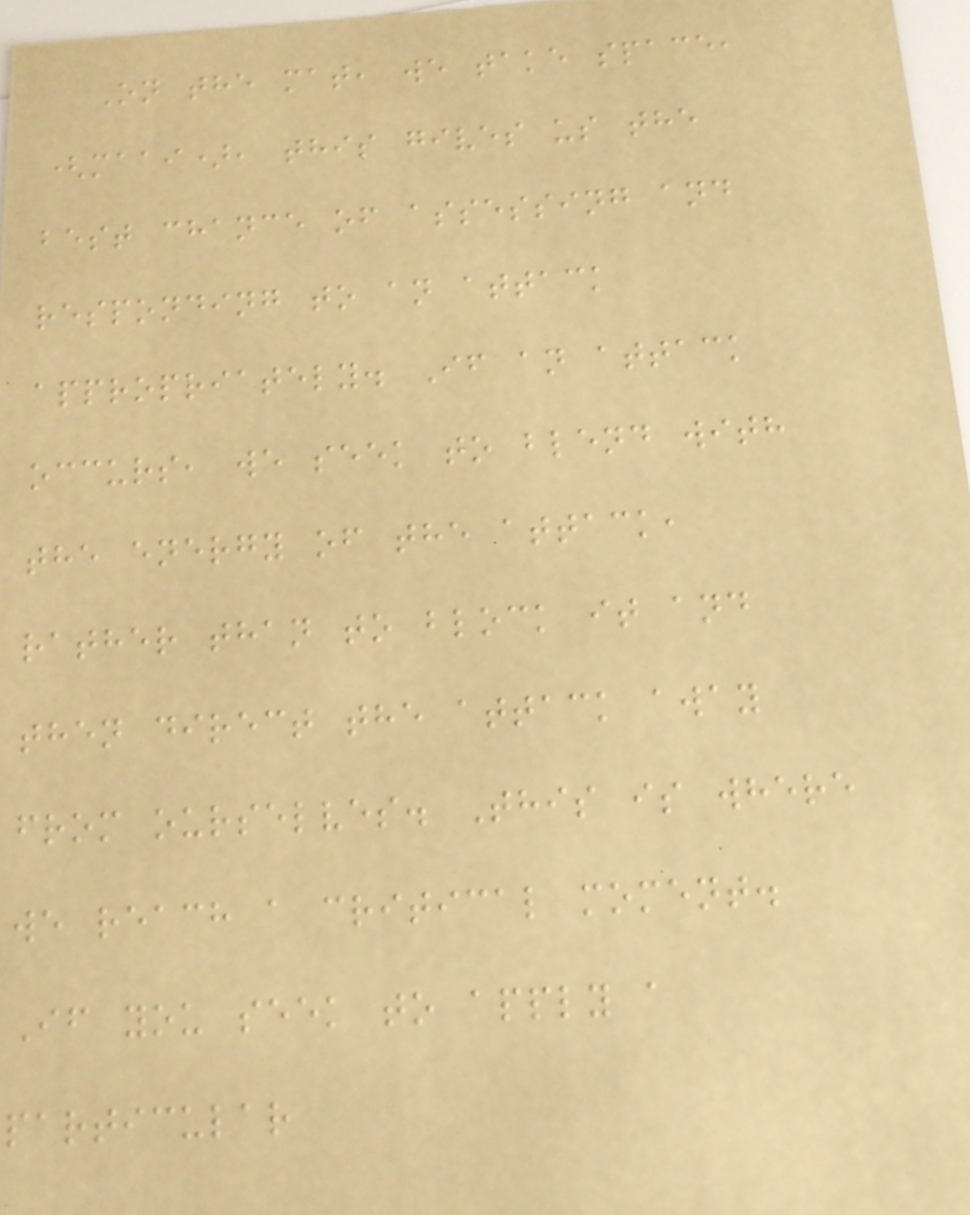On the mat, we take space,
(maai), this gives us the
best chance of assessing and
responding to an attack
appropriately. If an attack
occurs, we seek to blend with
the energy of the attack,
rather than to block it and
then direct the attack away
from ourselves. This is where
we reach a critical moment.
If you seek to apply a
particular
